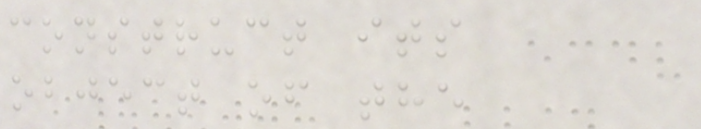construct its
object of the
